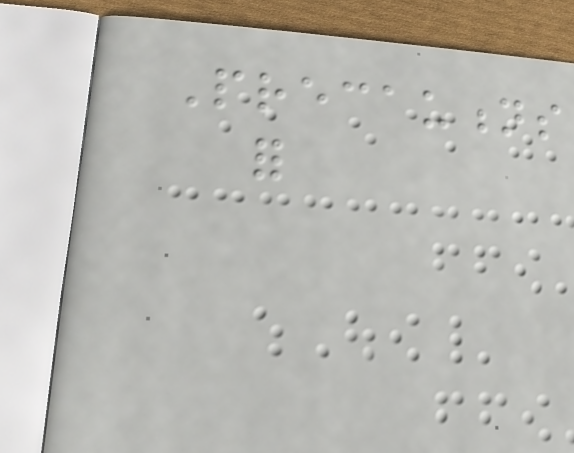Precautions
for
